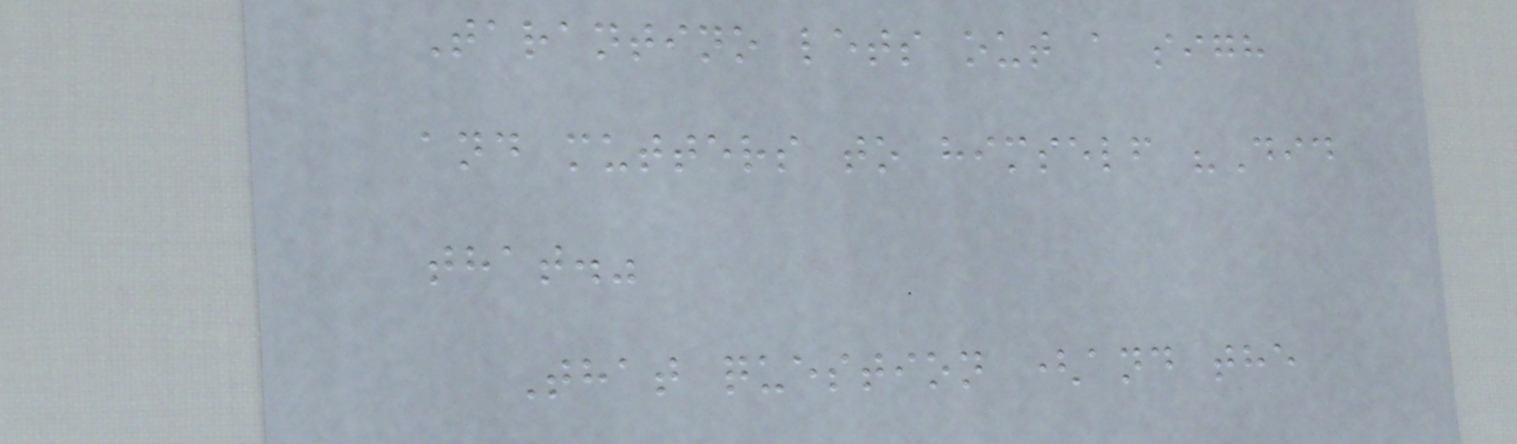Tarantino lets out a sigh
and mutters to himself "Did
that."
That question (and the
